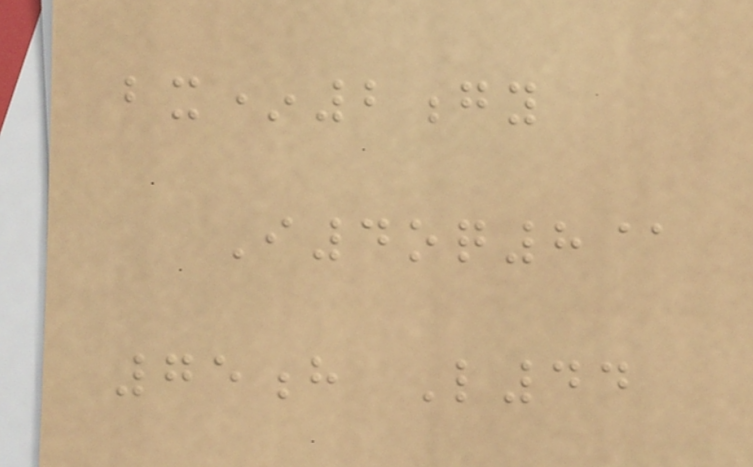bx*2gy
I4oq8@
75h L44
